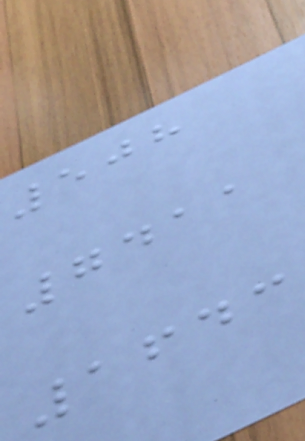508
7411
1643
